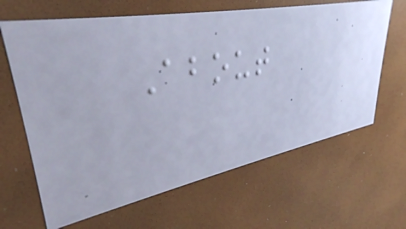About
